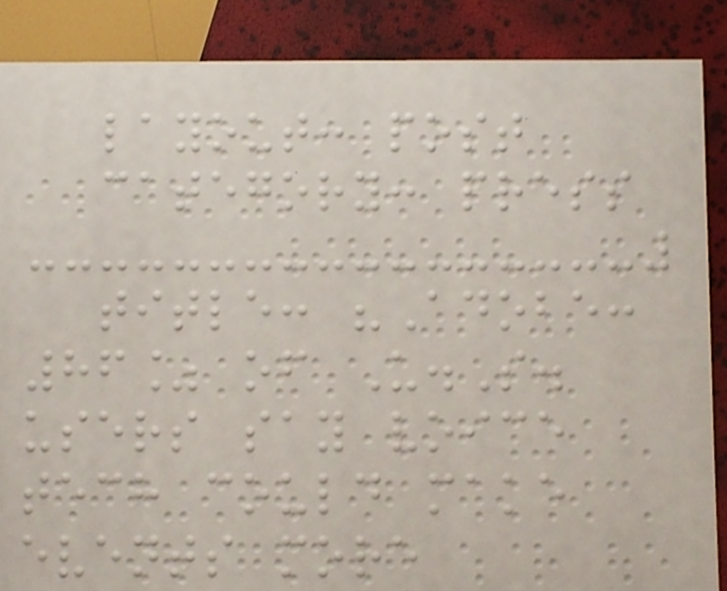layout: post
category: press
title: "Adobe:
86% of U.S.
users say voice
tech could make
events more
